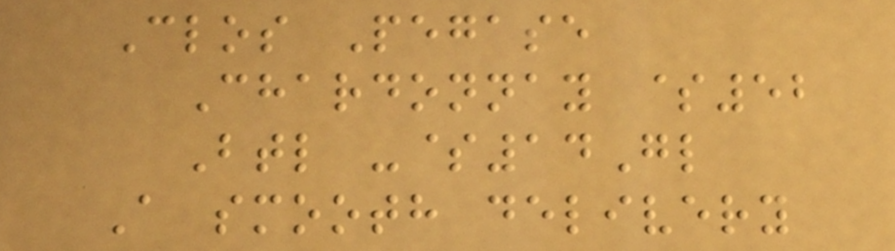Clos Pegase
Chardonnay $52
Btl -$14Gl
A smooth delivery
